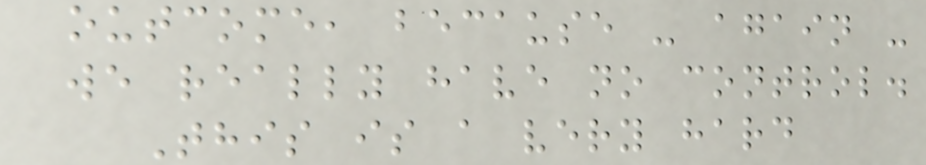outcome, because - again -
we really have no control.
This is a very hard
